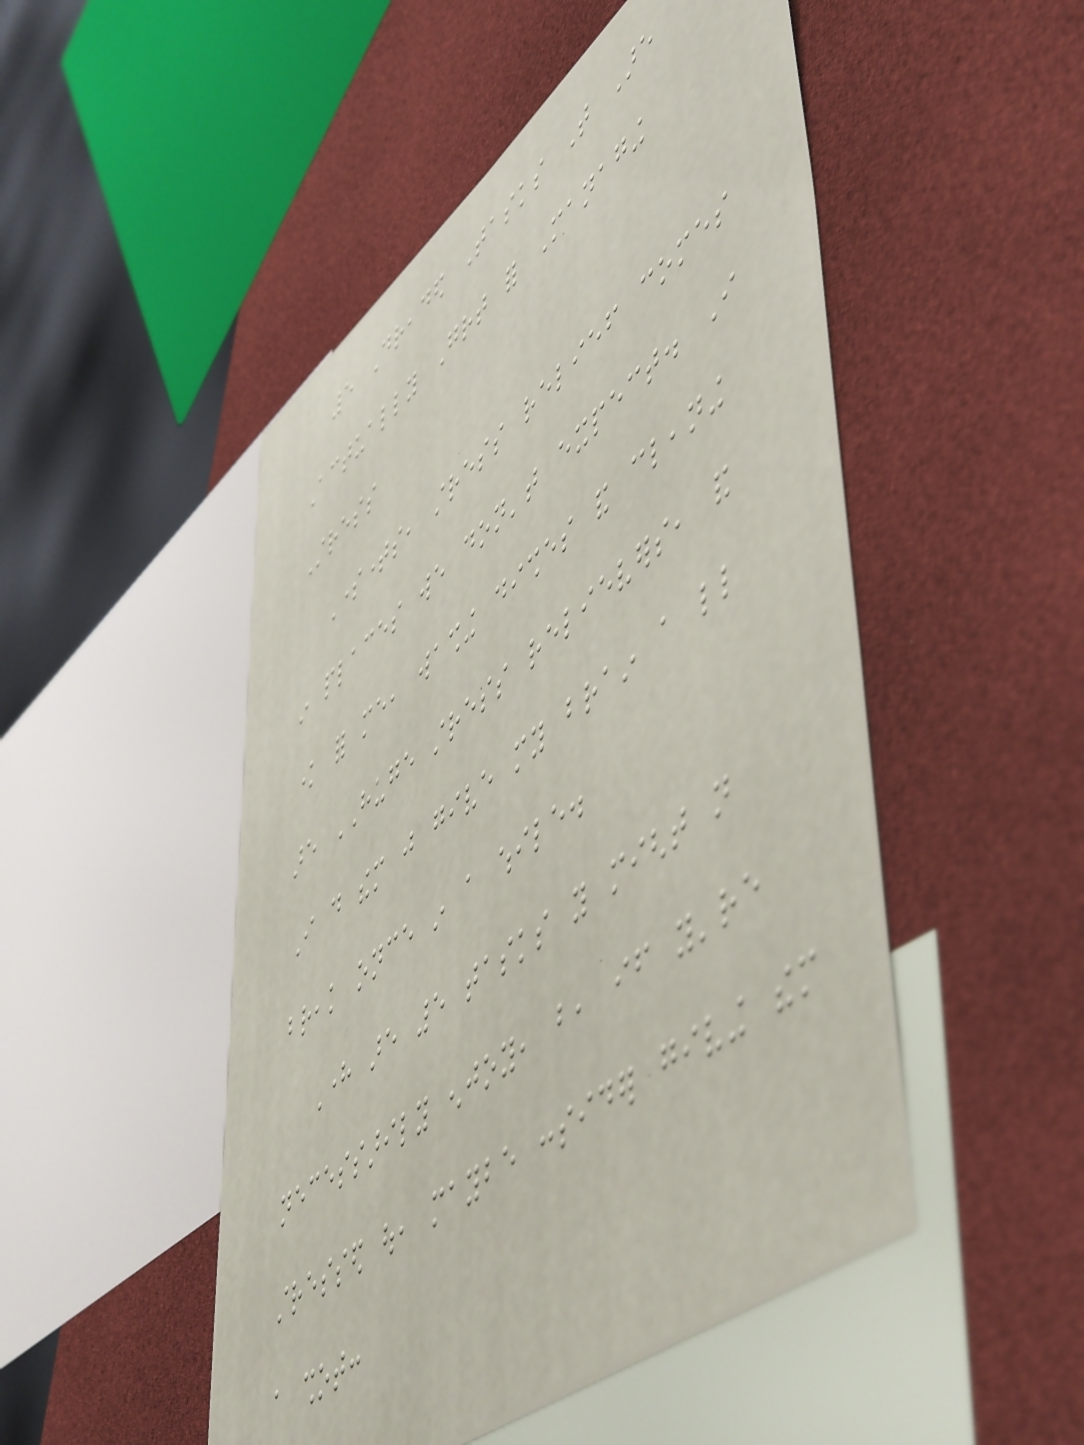5 Dreaded Tasks That Are
Actually Great for Managing
Stress
Sometimes, stress relief comes
in places we don't expect. I
know for me, washing dishes and cleaning
are HUGE stress relievers, and
I do them just give my brain a little
break once in a while.
Here are 5 tasks you might not
necessarily enjoy, but, if you're
stressed out, maybe consider giving them
a shot:
